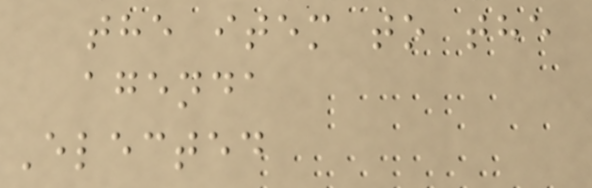the item to the
agenda
Elected
